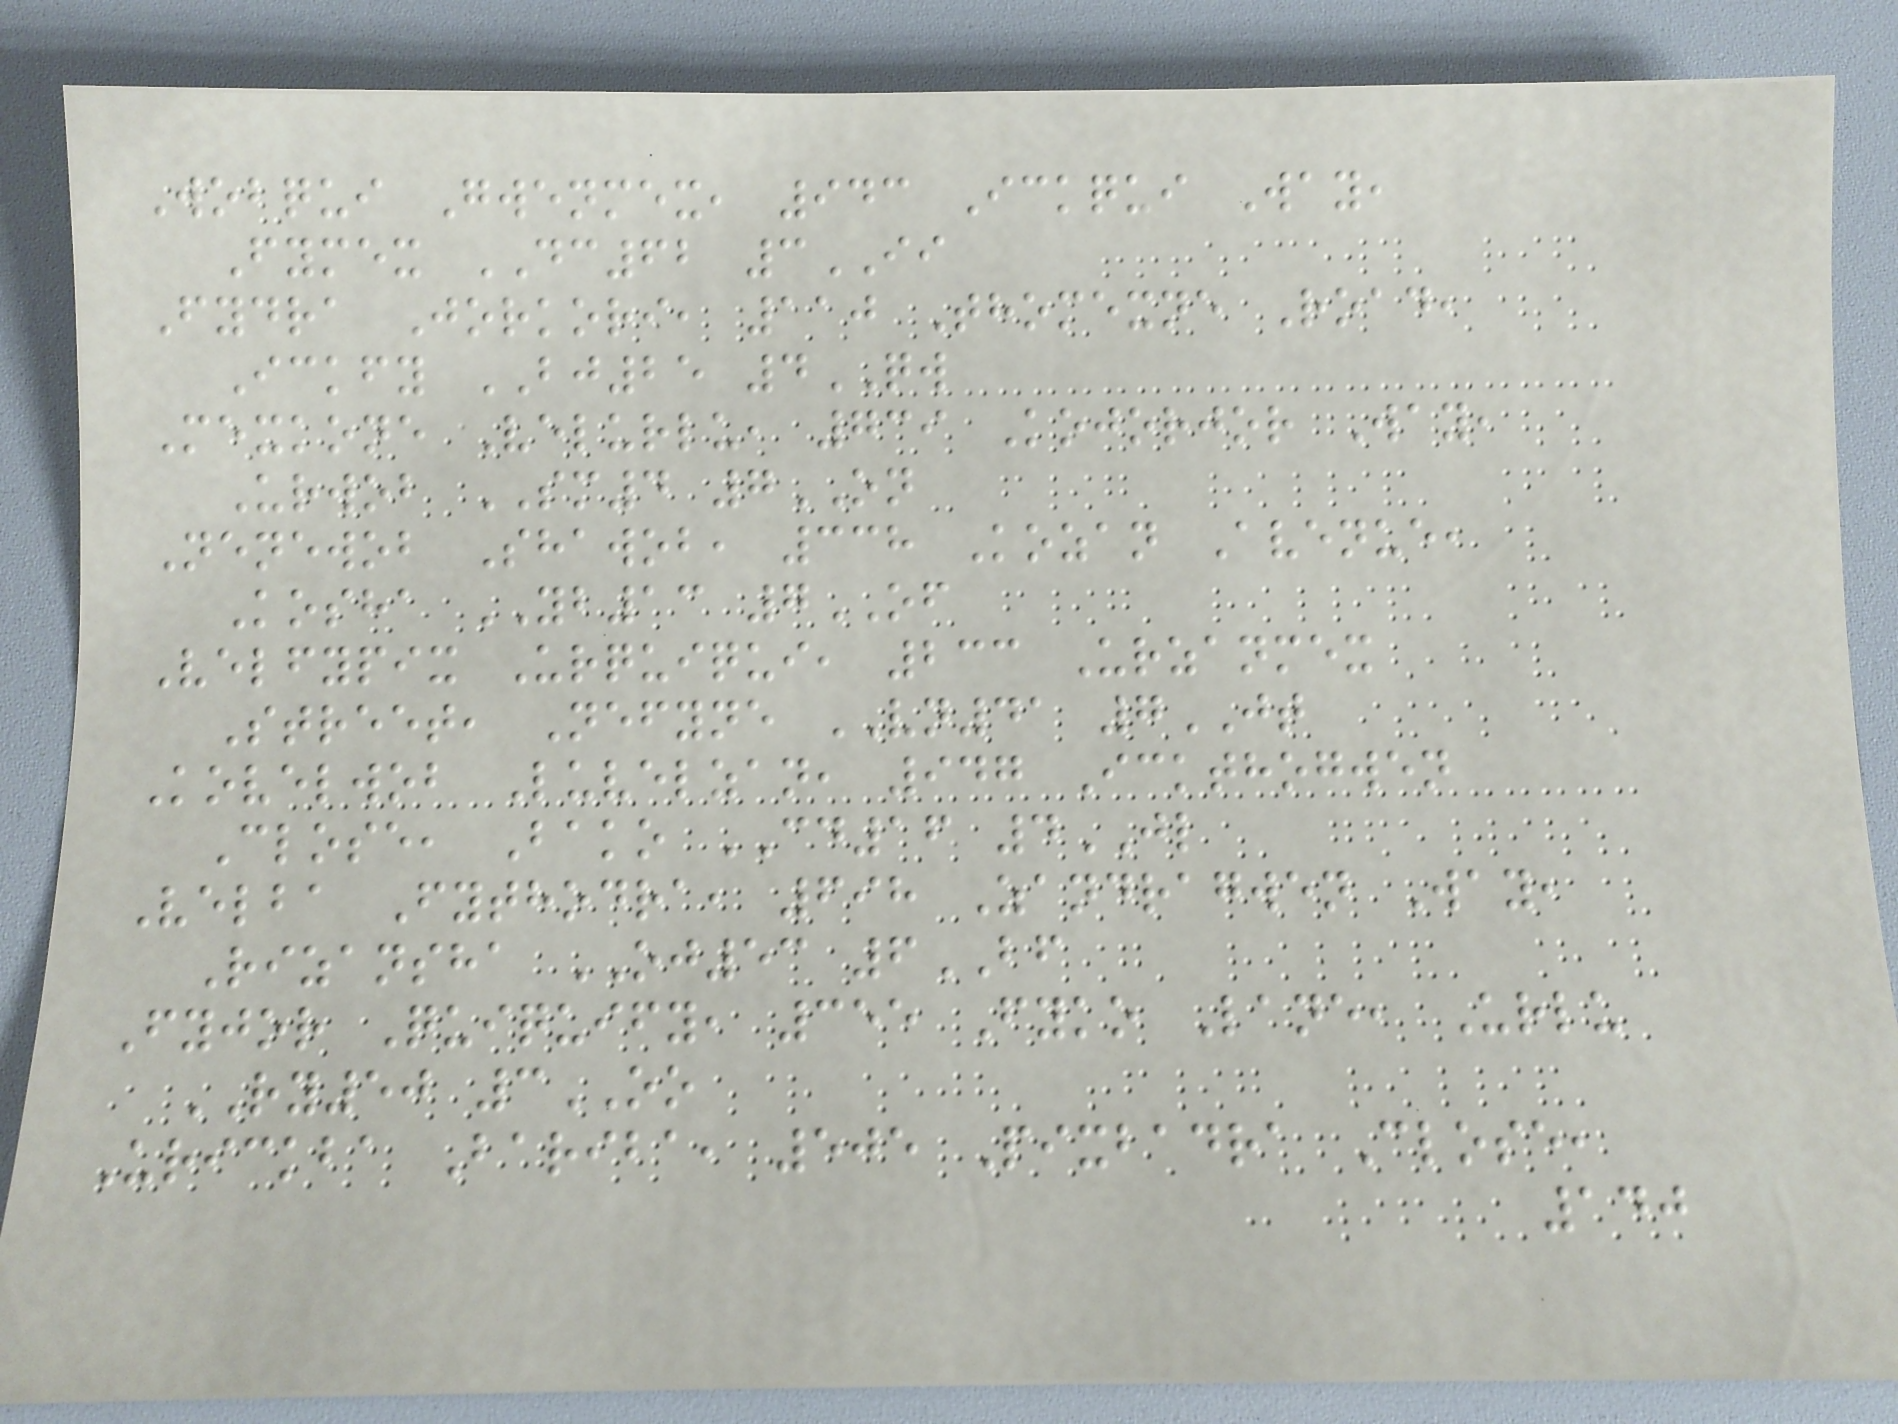Wobqui Gwenmex, 943 Ickqui Way,
Fymex DC62 3II
Fydra Jorkori, 110 Thomexne Road,
Ickfy BJ25 4QW
Mexkone Velurlu, 739 Kojorjor Way,
Urwob SM4 7ON
Nenewob Shawob, 338 Kozan Avenue,
Kosha YB13 7OF
Velfypix Urquiqui, 233 Urzanmex
Street, Nefyne VN41 7JT
Kovelwob Luvelzan, 947 Ickthogwen
Close, Bako CD16 4JL
Velba Fythodra, 698 Zandragwen Way,
Rizansha OJ53 6BF
Fyjor Quiquify, 355 Fyko Lane, Urlu
RY50 3OO
Urickba Bariba, 505 Pixbadra Close,
140
